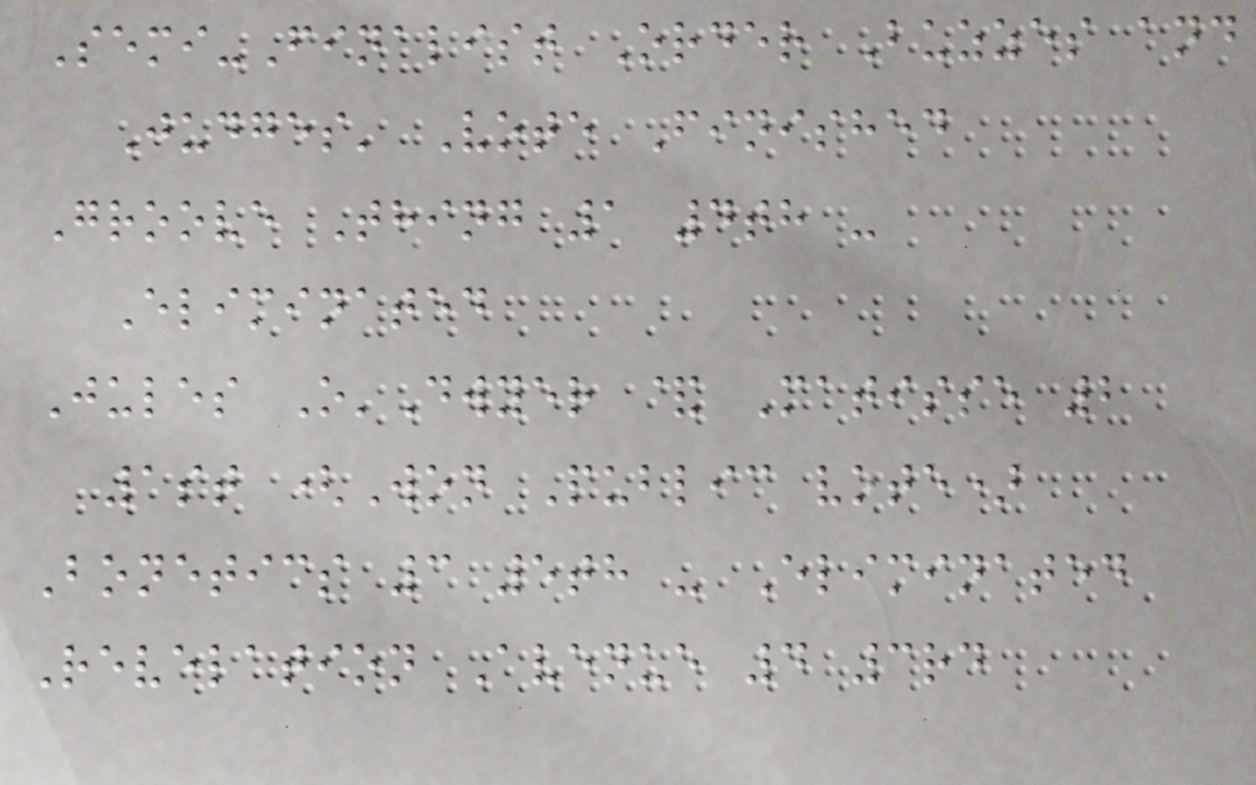Semi-Finalist Order Buzzes and
Judges' Vote Finished
Groove Thing 1 4th -
Eliminated
Jules O'Dwyer & Matisse 2
1st (Won Public vote)
Bonetics 3 5th - Eliminated
Revelation Avenue 4 3rd
